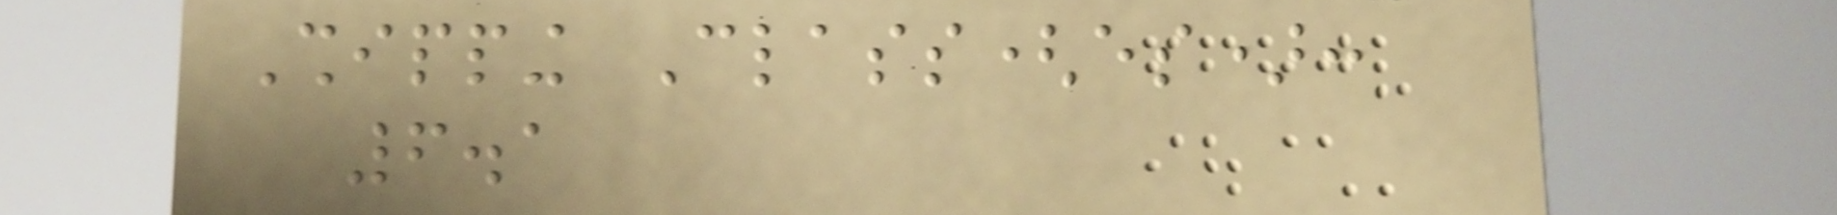Shipping Class(es):
6.1
